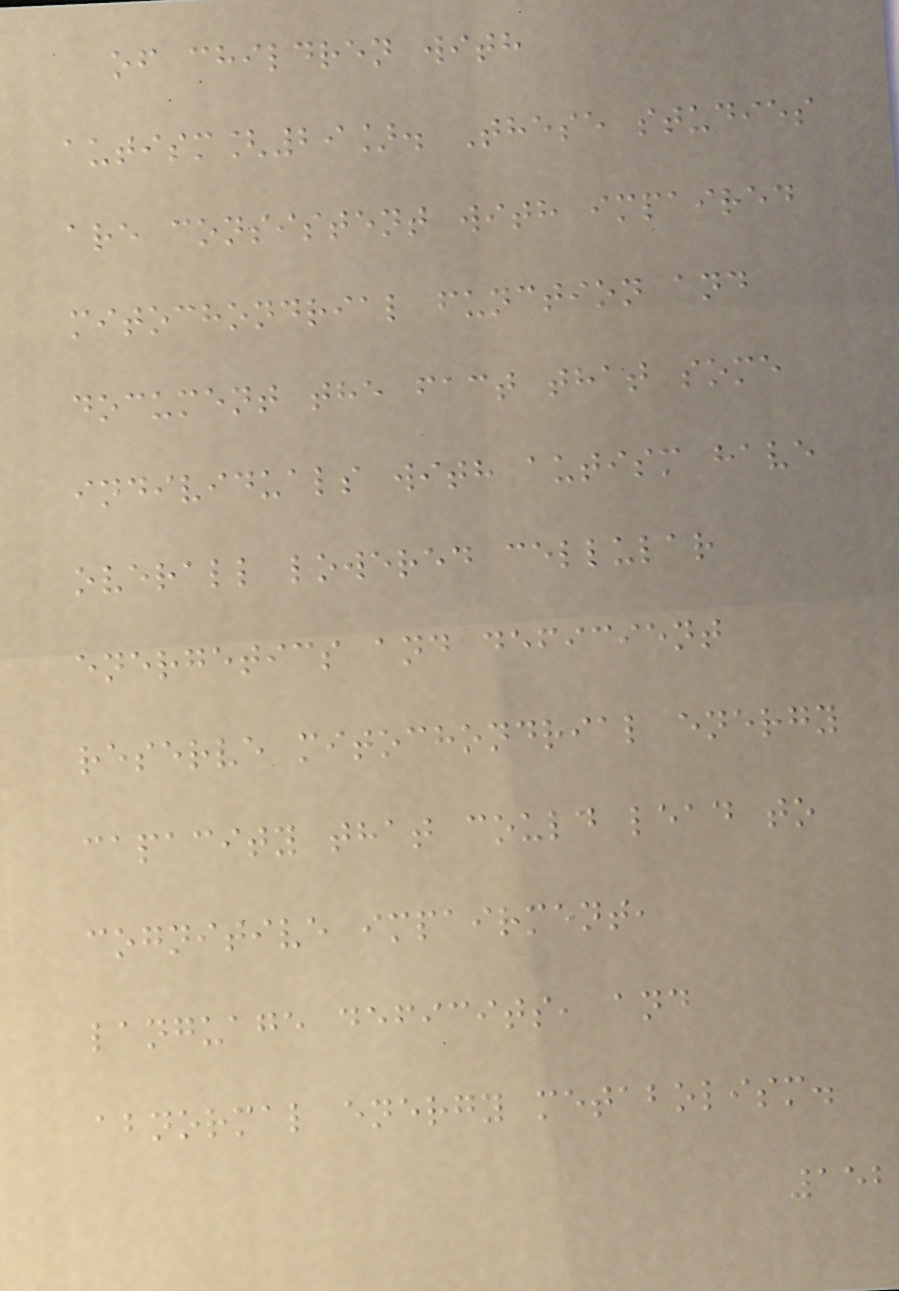of children with
autism[29]. These studies
are consistent with impaired
mitochondrial function and
document the fact that some
individuals with autism have
overall lowered cellular
energetics and deficient
reserve mitochondrial energy
capacity that could lead to
cognitive impairment,
language deficits, and
abnormal energy metabolism.
152
